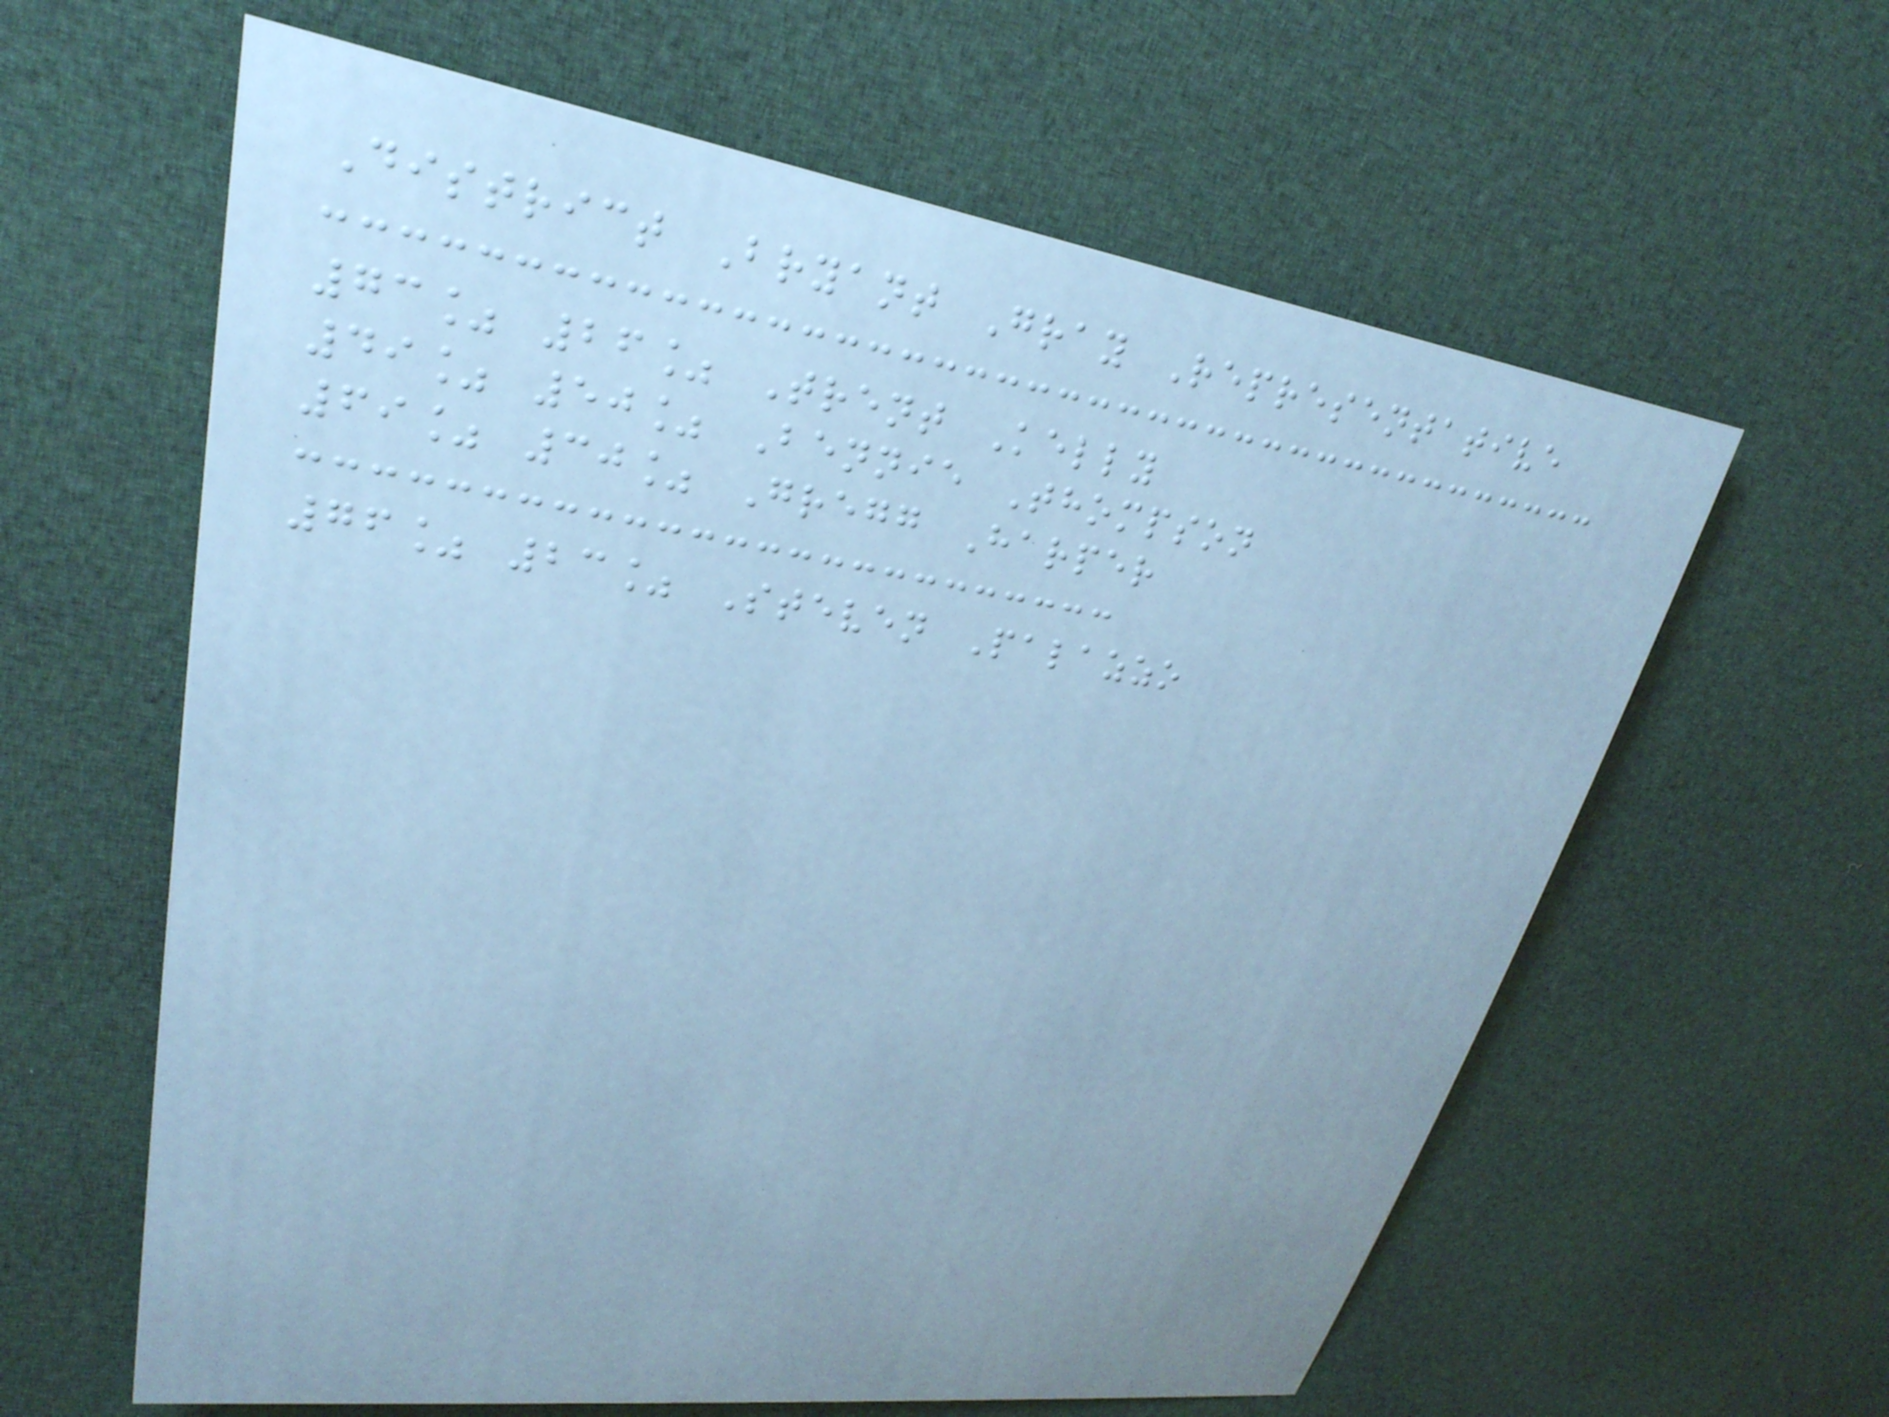District Bryant Gray Representative
73% 26% Trent Kelly
49% 50% Bennie Thompson
69% 30% Gregg Harper
76% 23% Steven Palazzo
